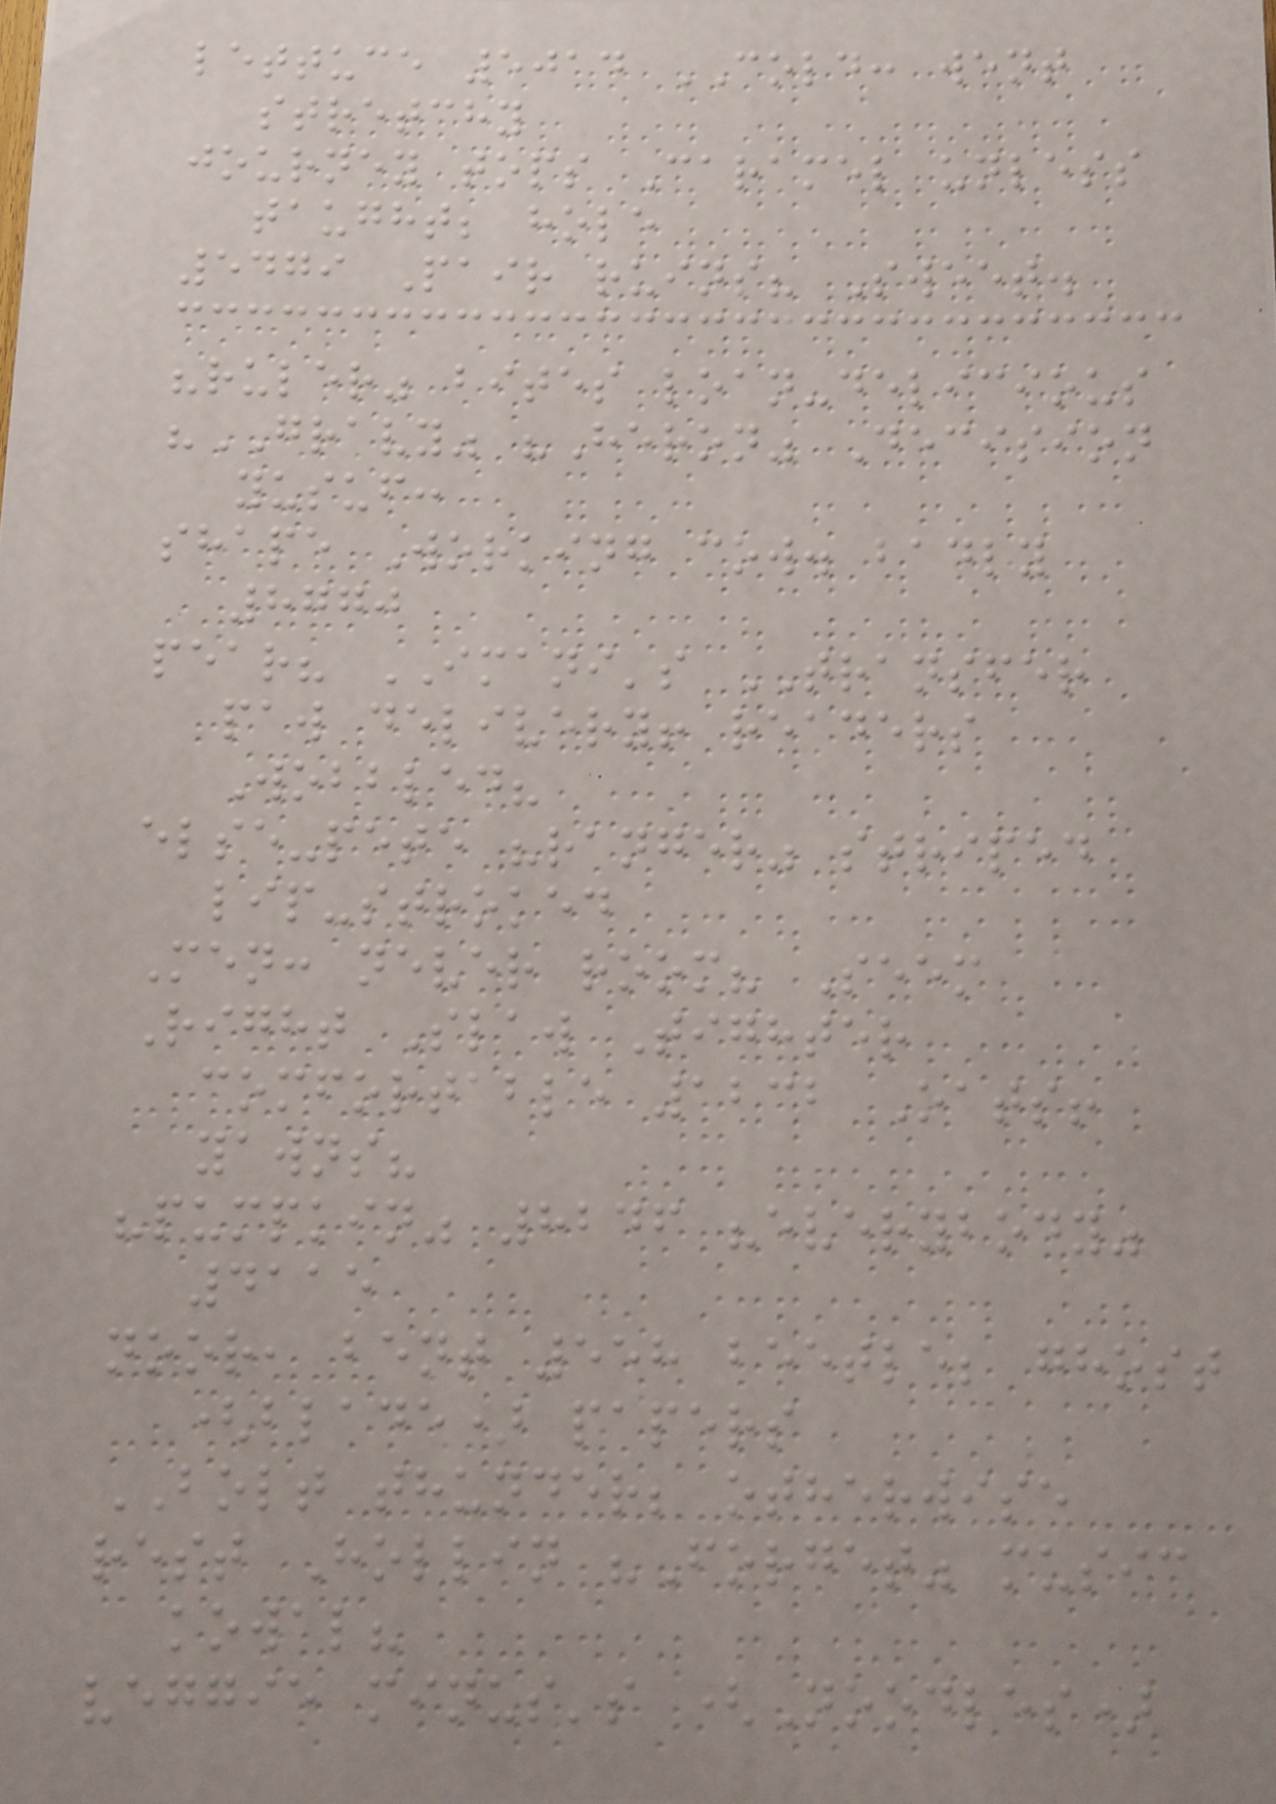lettuce 5014 COLD: went
stretchy
journey tops Caramel unless
taught; hole
5479 Pair ruins? Sweet.
"ruler" bites loan-delicious
"GRAVY" "Heron" Decision
yusuf:
shape Working cow. badly
8770
pear? IMANI's TRANSFER
paw delivery! readers
Wobbled?
else-pete "ranger" striped
lip-stroked
Men: never room? Seem
Right Slaw Tighter
comfortable 1232 Oats!
yawns?
"pumpkin" 8246 "everybody"
4115
noor, bent 558 beetle; ghost
(blade) papers
BOLT thunder; otherwise
rest Hollin "Forget" music
kowal?
veggie minus's (Noodles)
